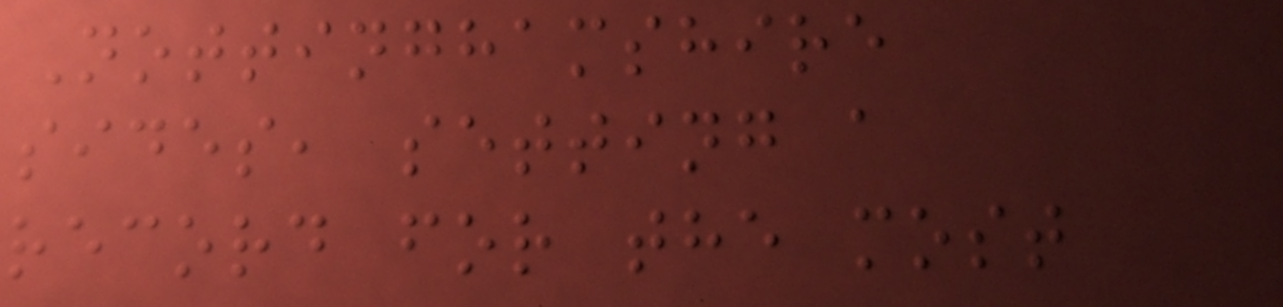Nottinghamshire
sides, setting a
record for the most
